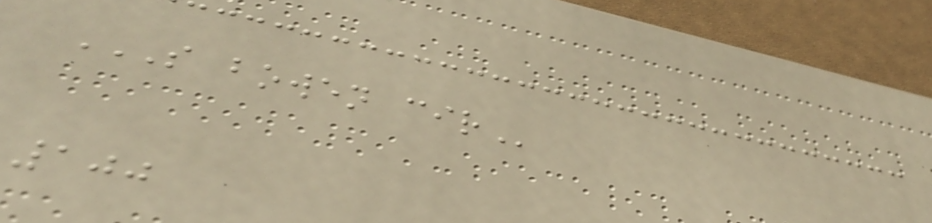S BOWEN CIR
100
